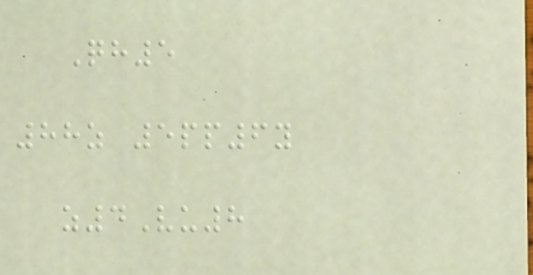Qh5
88z 5pp6y
z4Vu8
